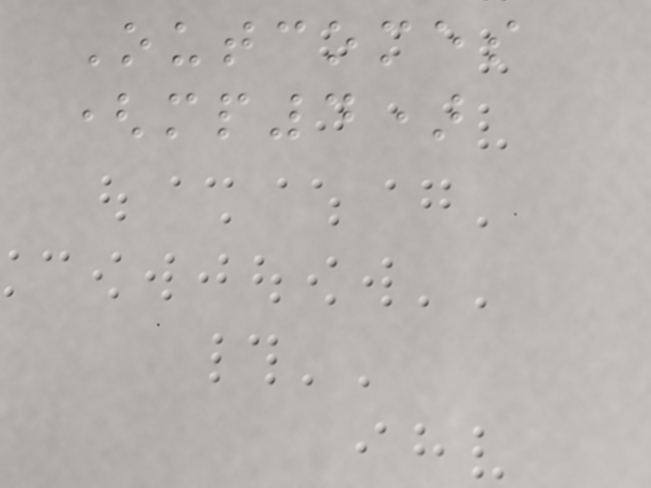Outcomes
(mp4)
